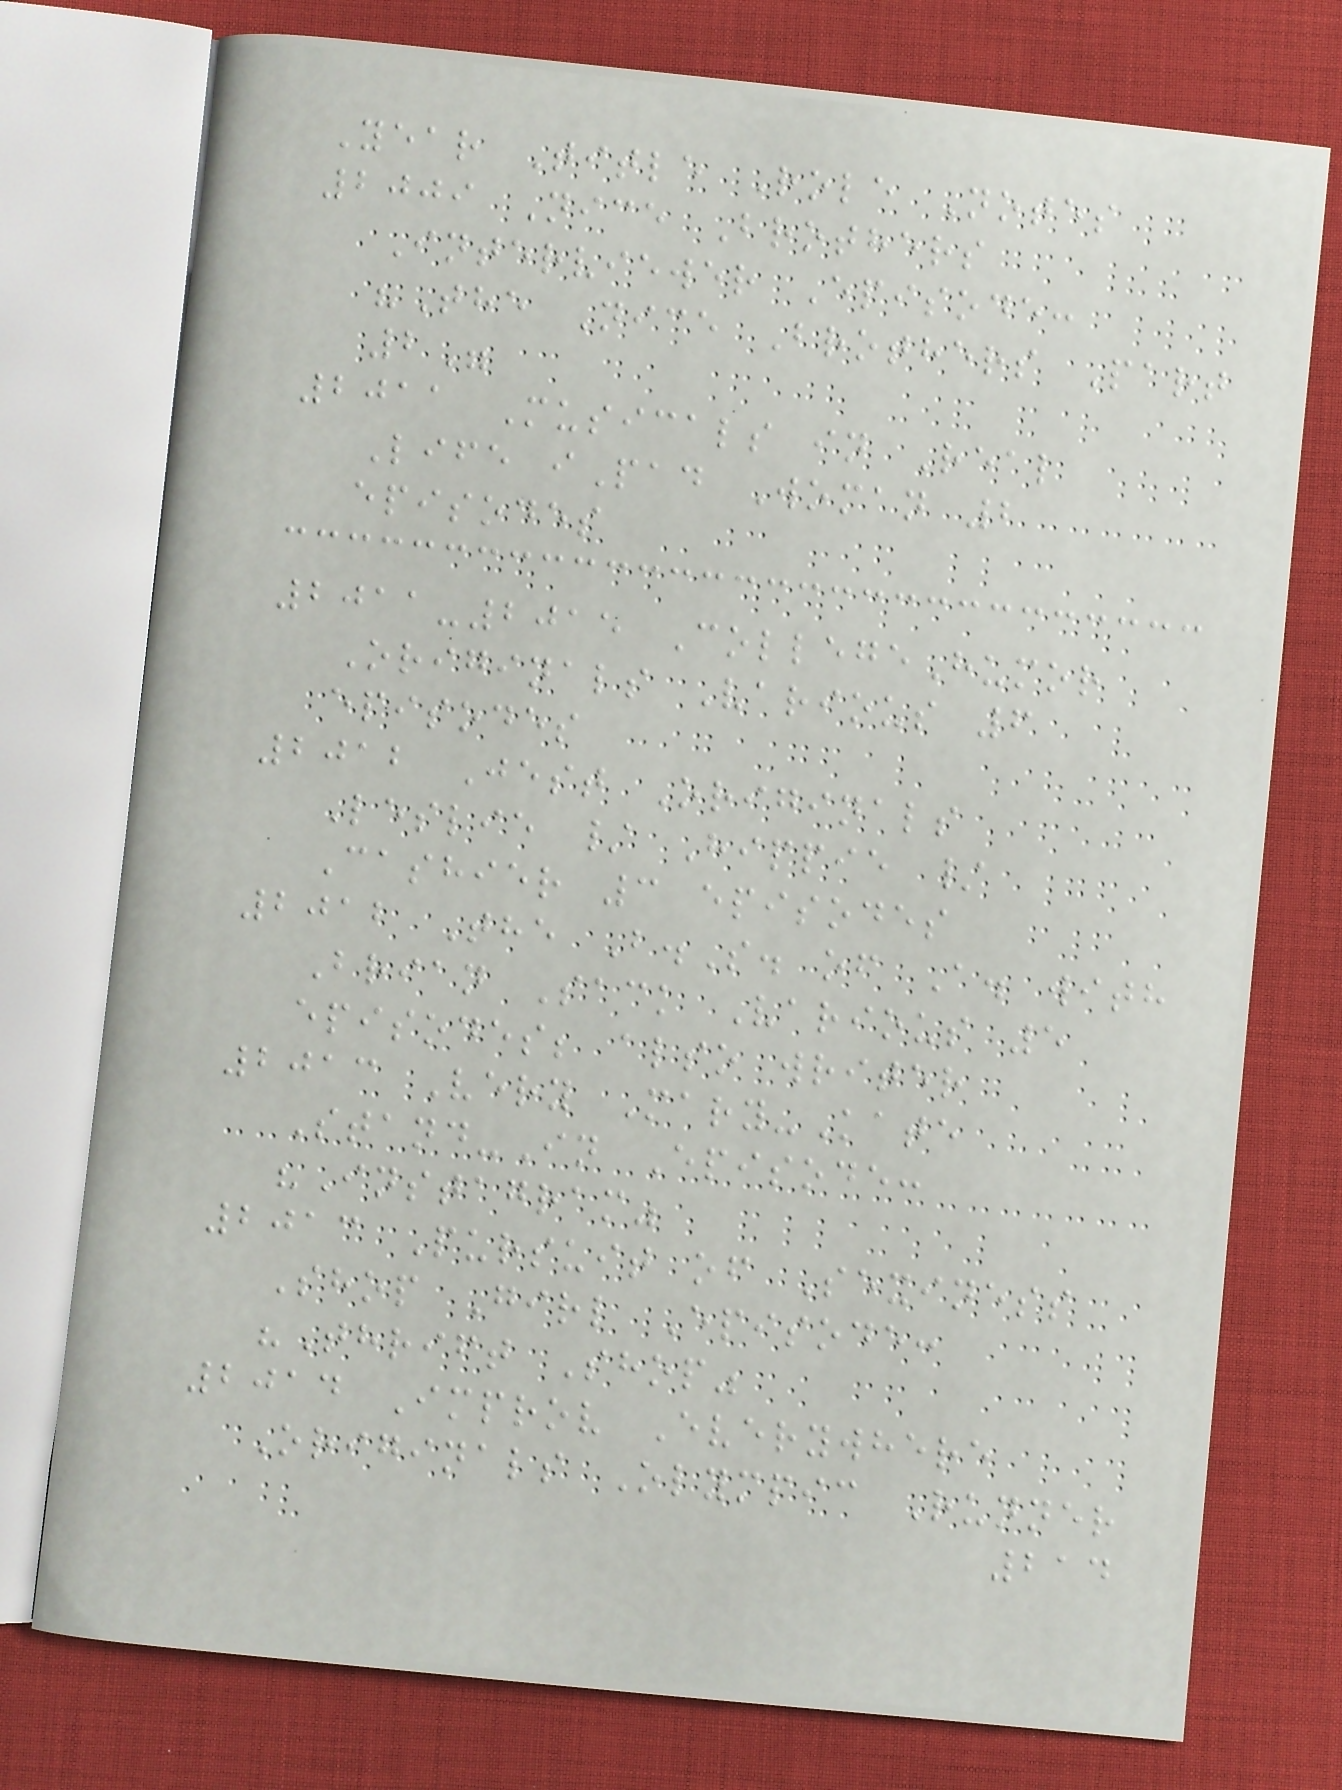Year Title Role Notes
2009 Nice Brothers
Interviewer Episode:
"The Nice Brothers Part
2"
2011 Musicals in Real
Life iPad Woman 2
episodes
2011-2015 CollegeHumor
Originals Various 6
episodes
2012 Jest Originals
Leslie / Hippie /
Cashier 3 episodes
2012 The B.S. of A. with
Brian Sack Various 5
episodes; also writer
2013 Very Mary-Kate
Stand-In Episode:
"Instagram"
2013 Pursuit of Sexiness
Shop Girl Episode:
"Thrift Shop"
2014 Improv Everywhere
Originals Olympic Runner
214
